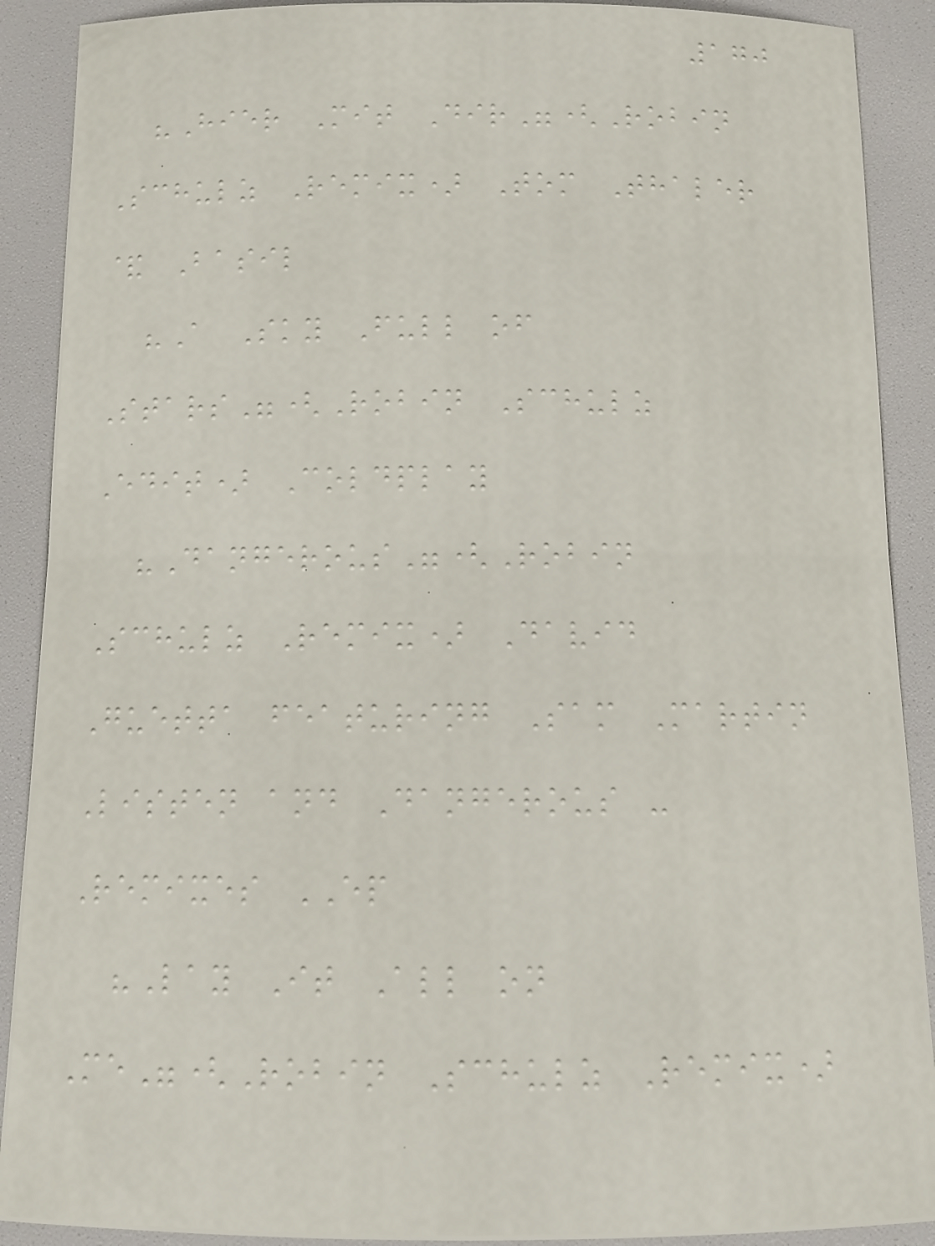170
"Hier Mit Dir"(Robin
Schulz Remix) Tom Thaler
& Basil
"A Sky Full of
Stars"(Robin Schulz
Edit) Coldplay
"Dangerous"(Robin
Schulz Remix) David
Guetta featuring Sam Martin
Listen and Dangerous -
Remixes EP
"Lay It All on
Me"(Robin Schulz Remix)
